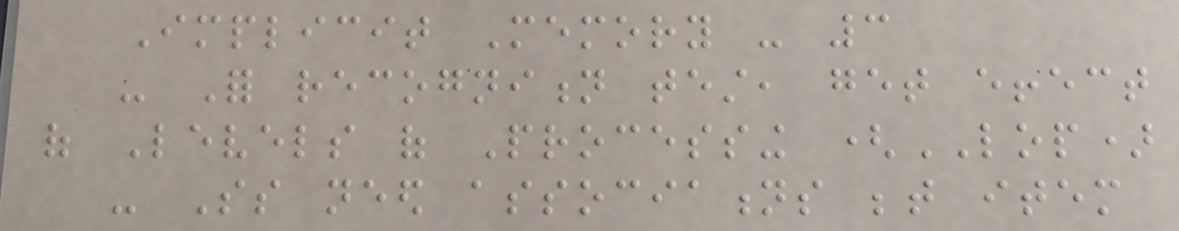Implicit Memory - 3
- For recognition test, get effect
of Levels of Processing (LOP)
- Ss need associations between item
